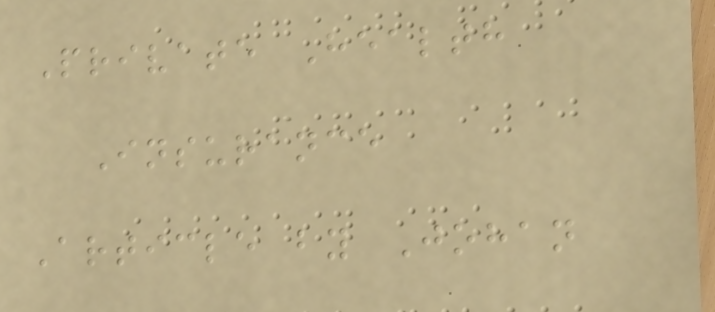Private Health
Insurance
Article by Johan
